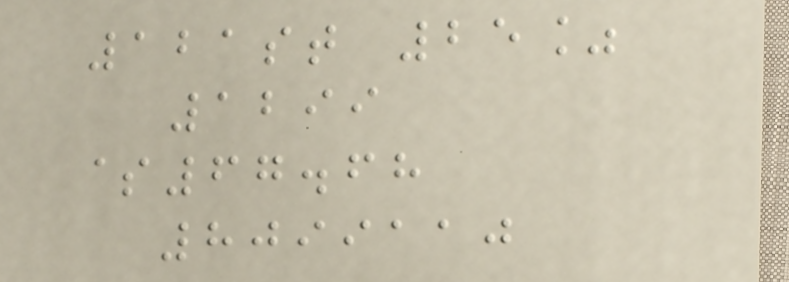121st 25%
1299
$67.68
8099110
